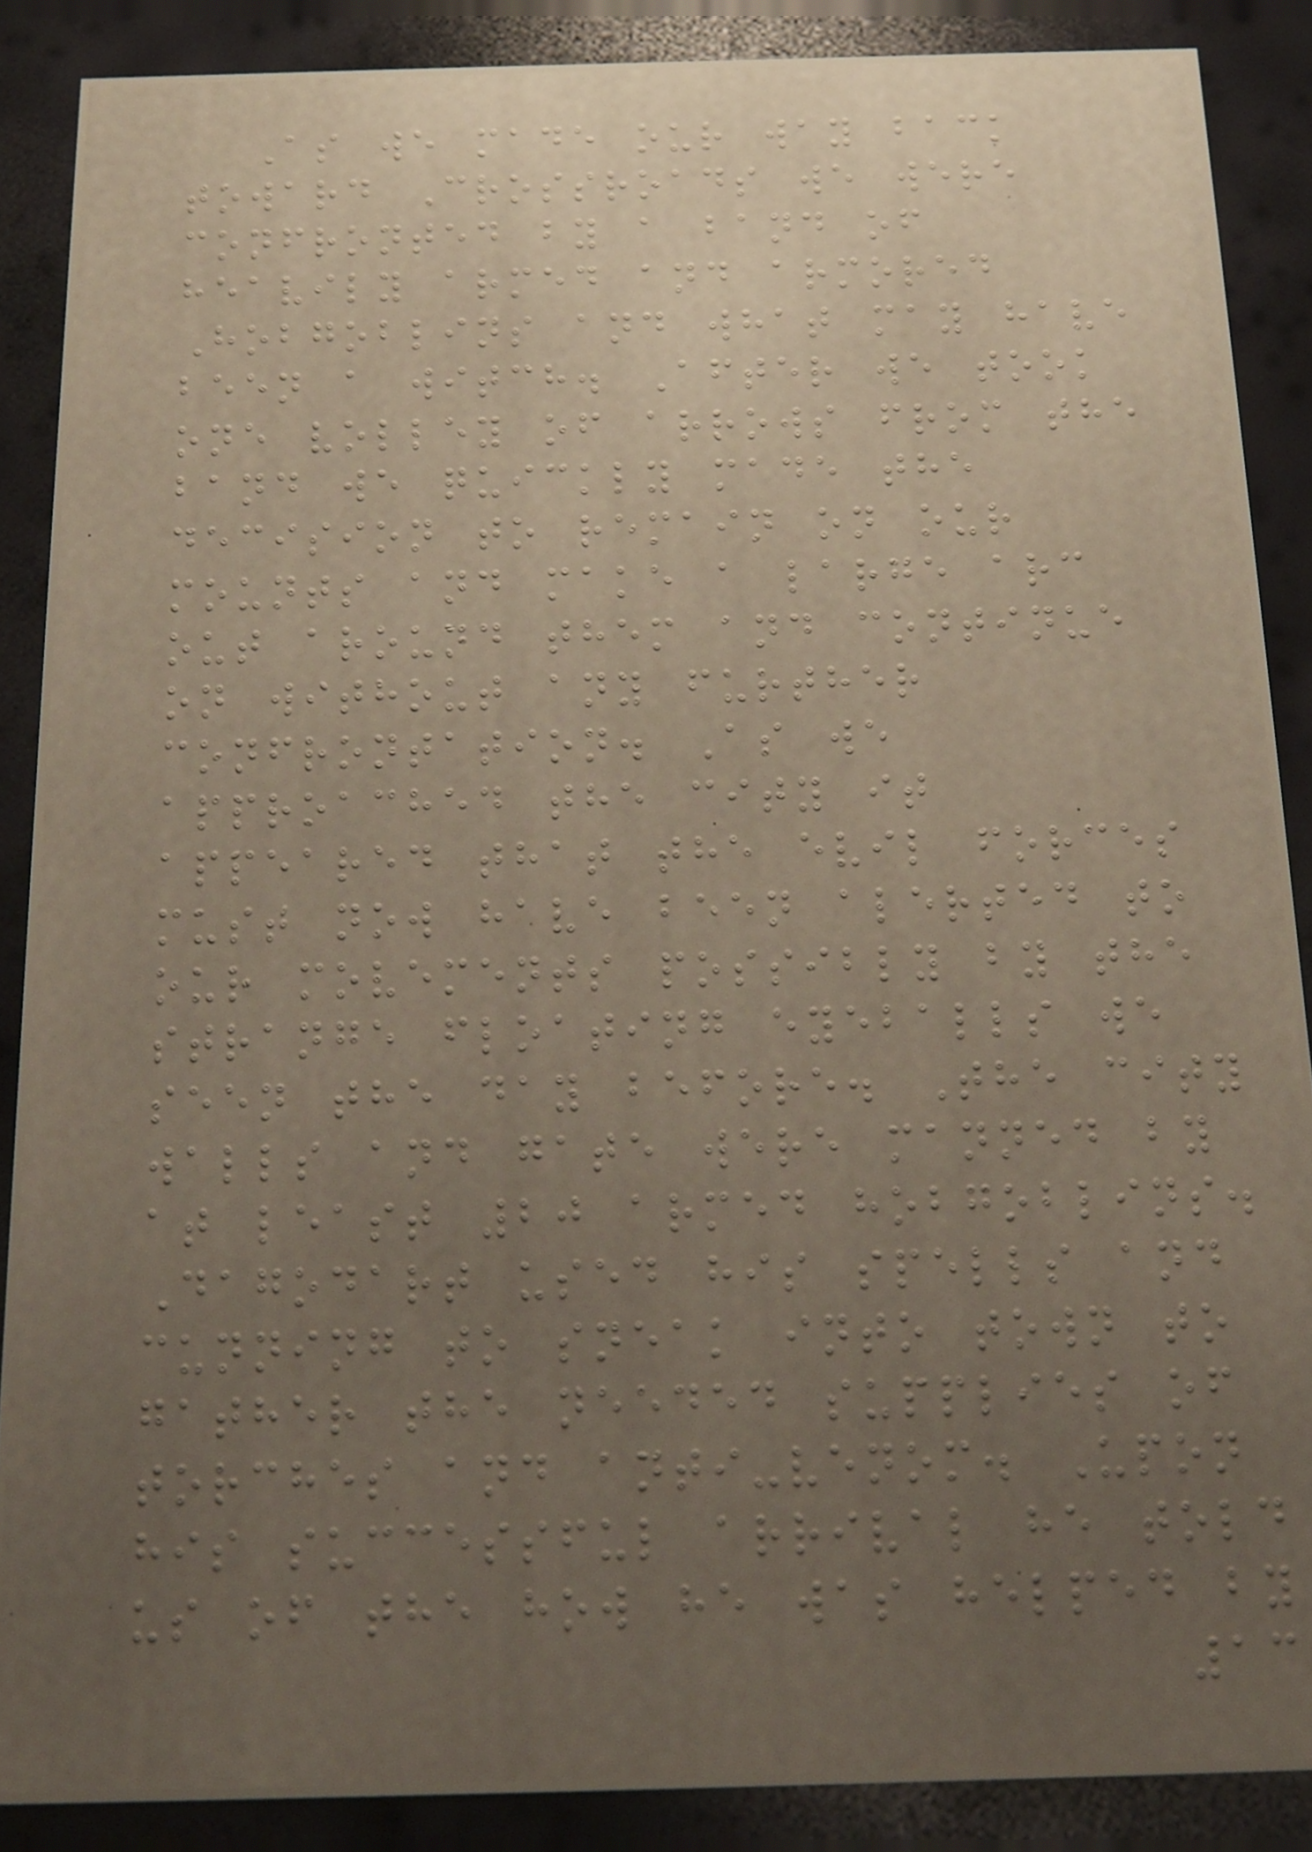As we made our way back
toward Crossroads we were
confronted by a band of
heavily armed and armored
Hobgoblins and what may have
been a witch. After we took
one volley of arrows from the
band we quickly made the
decision to remain on our
mounts and make a large arc
out around them and continue
on without any further
confrontation. As we
approached the city it
appeared that the evil forces
must now have been alerted to
our movements possibly by the
strange floating eyeballs we
seen the day before. The city
walls and gate were manned by
at least 20 armed hobgoblins.
Dagodart used his spells and
cunning to sneak into town to
gather the needed supplies of
torches and anti-venom. Upon
his successful arrival he told
us of the how he was helped by
13
